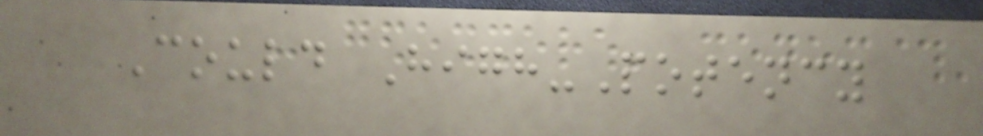Could High-Potency
